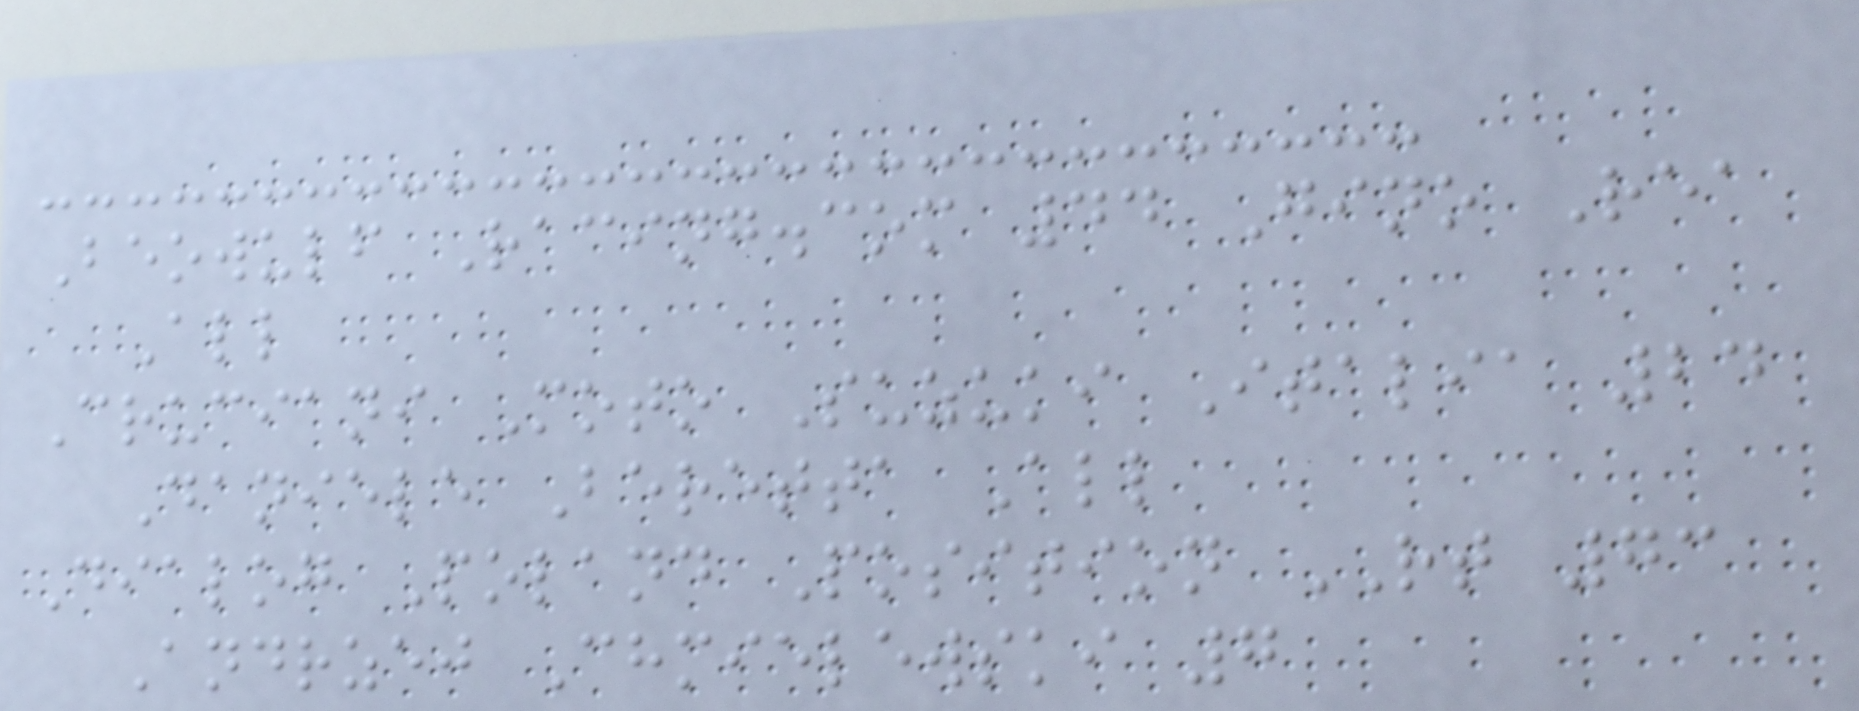Beowulf Racing.com 44 Gino Rea
All
Cruciani Moto Suzuki Italia 24
Daniele Beretta All
Dialog Poland Position RT 73
Andrzej Chmielewski 7
